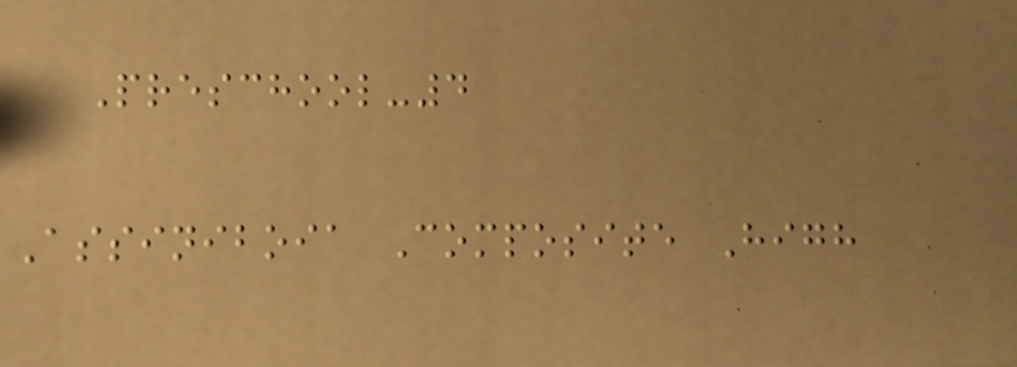Preschool-4
Assiniboia Composite High
